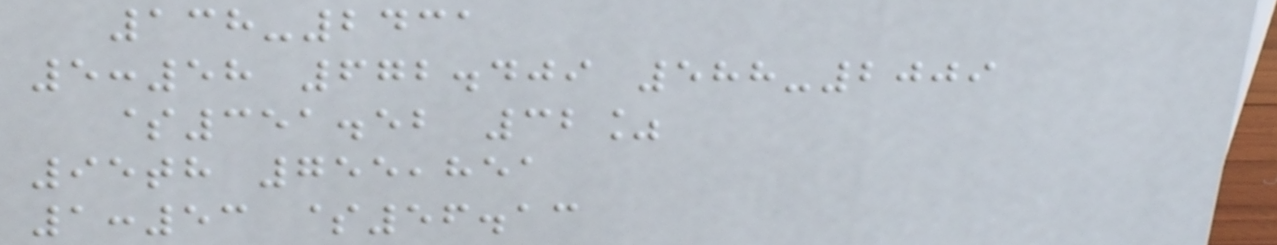138-2431
5:58 672.409 588-2009
$351.52 32%
95th 755,851
1:53 $56.13
